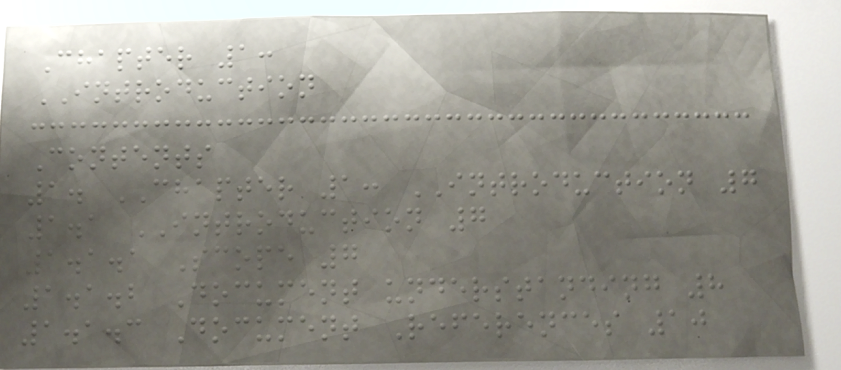Chapter 1:
INTRODUCTION
Contents
1. CHAPTER 1: INTRODUCTION 7
1.1 INTRODUCTION 7
1.1.1 Scope 7
1.1.2 Document understanding 8
1.1.3 Document References 10
